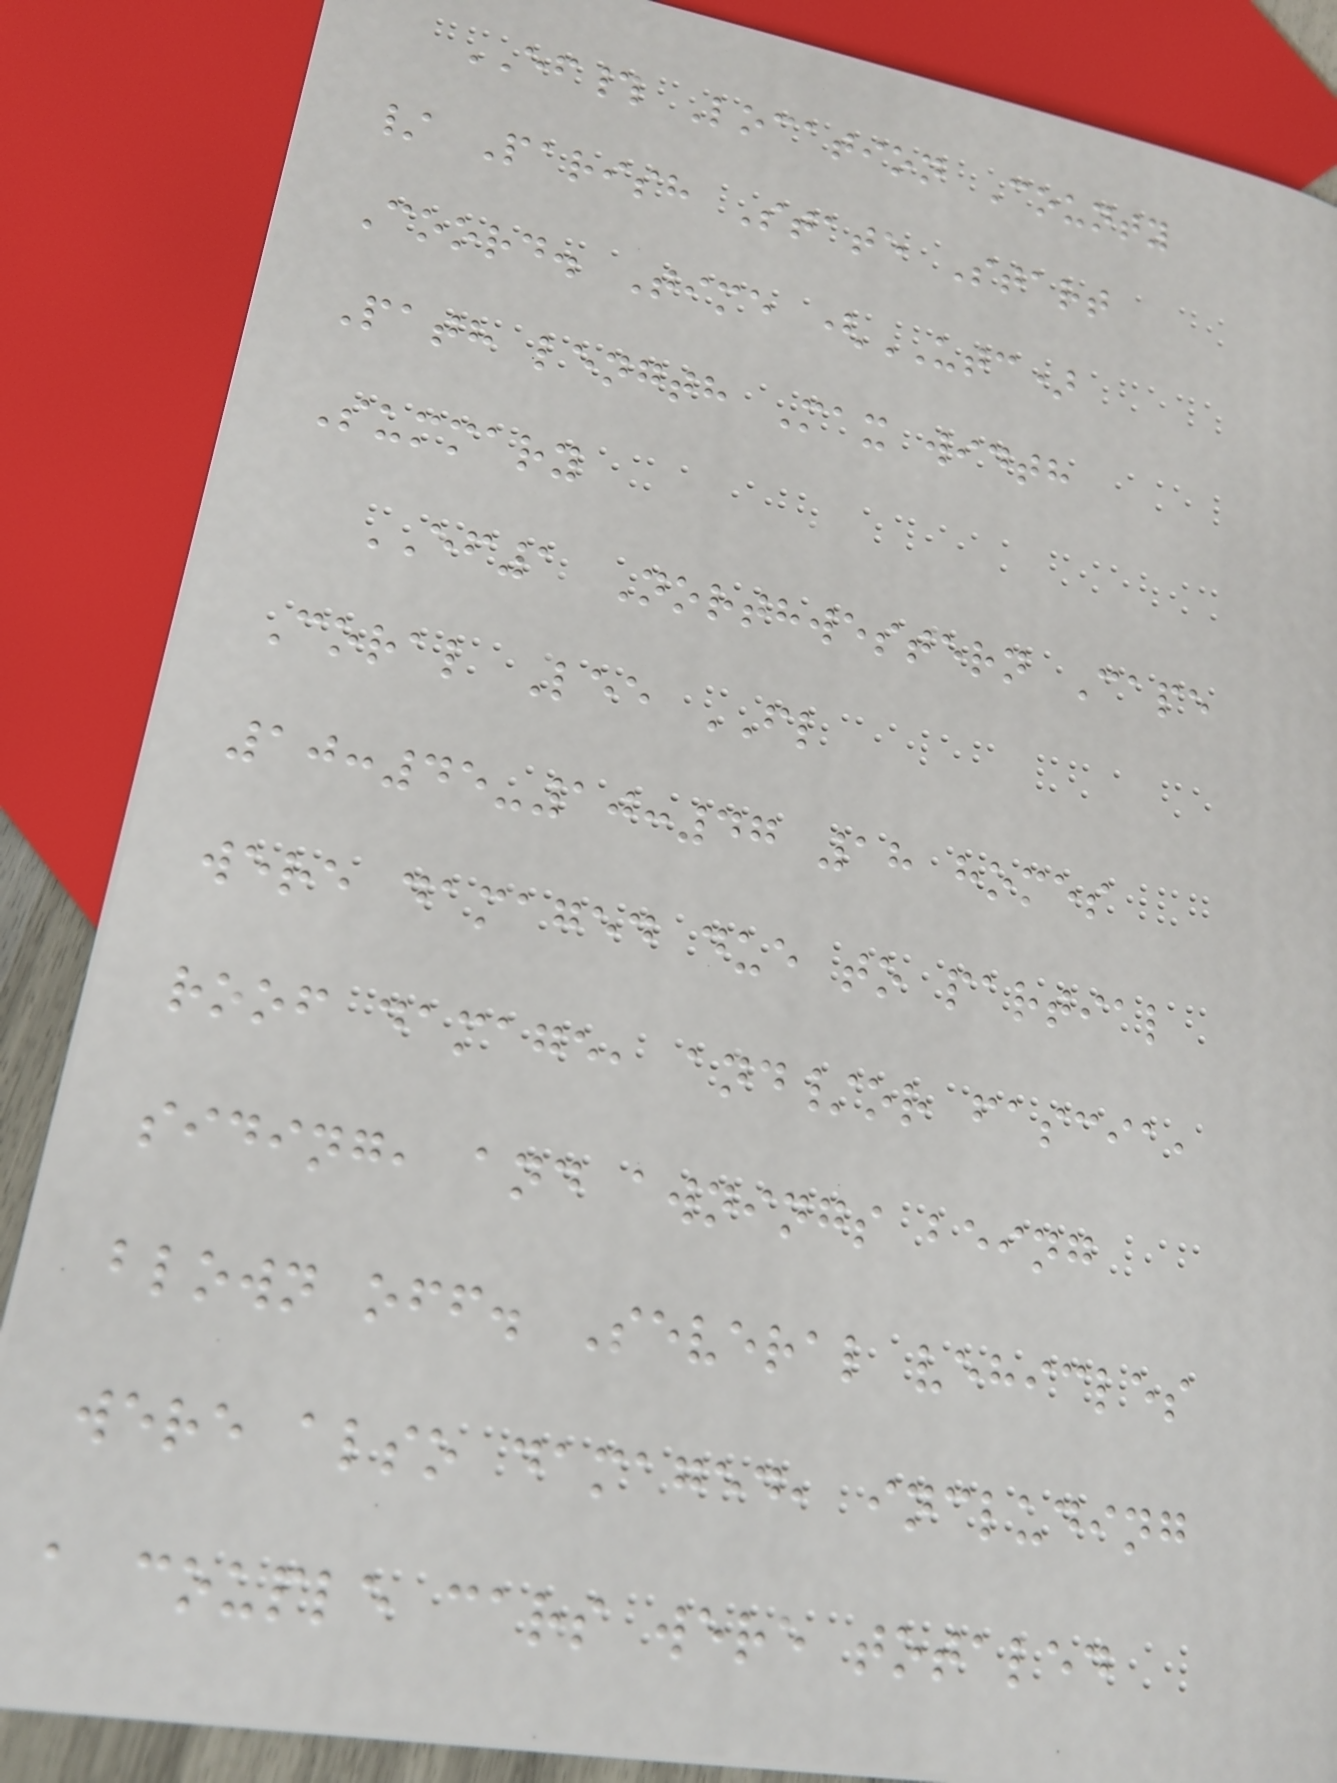EF# Location County
/ Parish State Start
Coord. Time (UTC)
Path length Max width
Summary
EF1 Northwestern Cape
Coral Lee FL
10:45-10:47 18 homes
were damaged due to partial
roof damage, and/or fascia,
siding, and awnings being
blown off. Several vehicles
were also damaged, including
a couple cars were totaled
